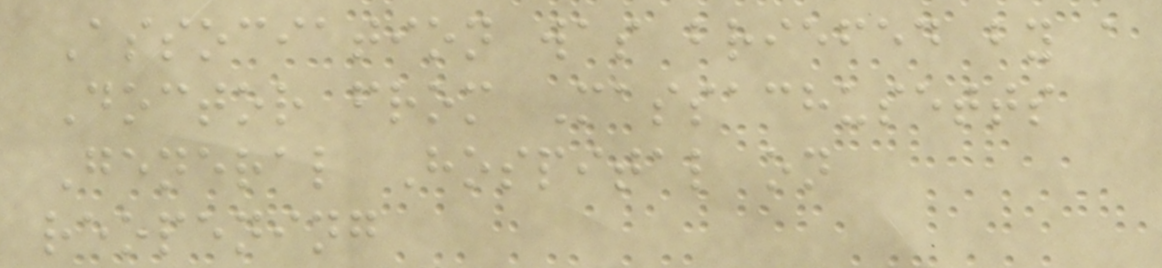Association was briefed by a
Doctor from Massachusetts
General Hospital on
reopening
